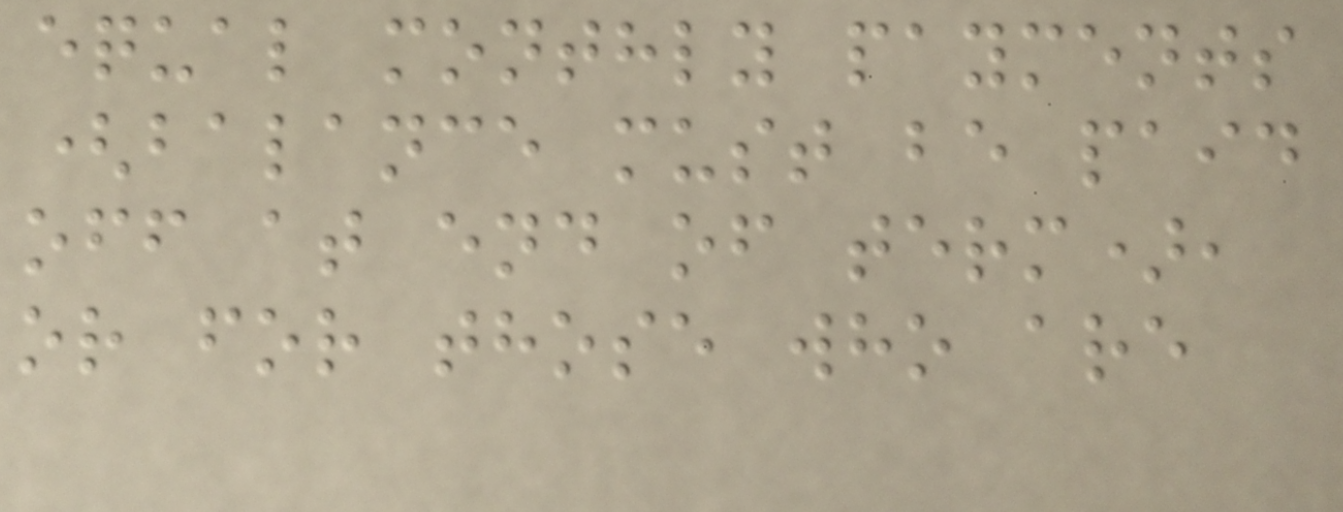equal monthly payments
(balance must be paid
off at end of term),
or for those who are
